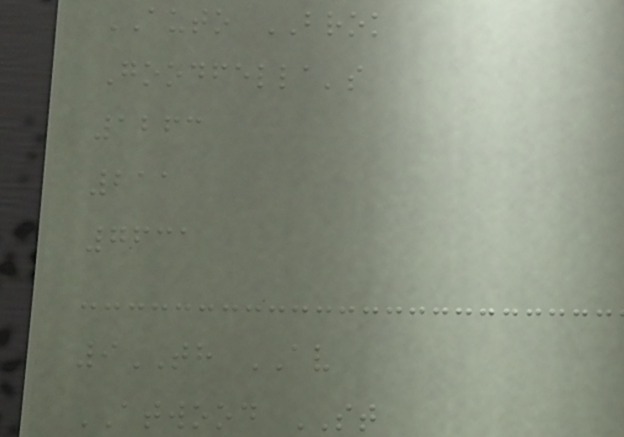AUTO BROK
Goodfella's
1263
211
7631
9TH AV
ATWOOD ST
